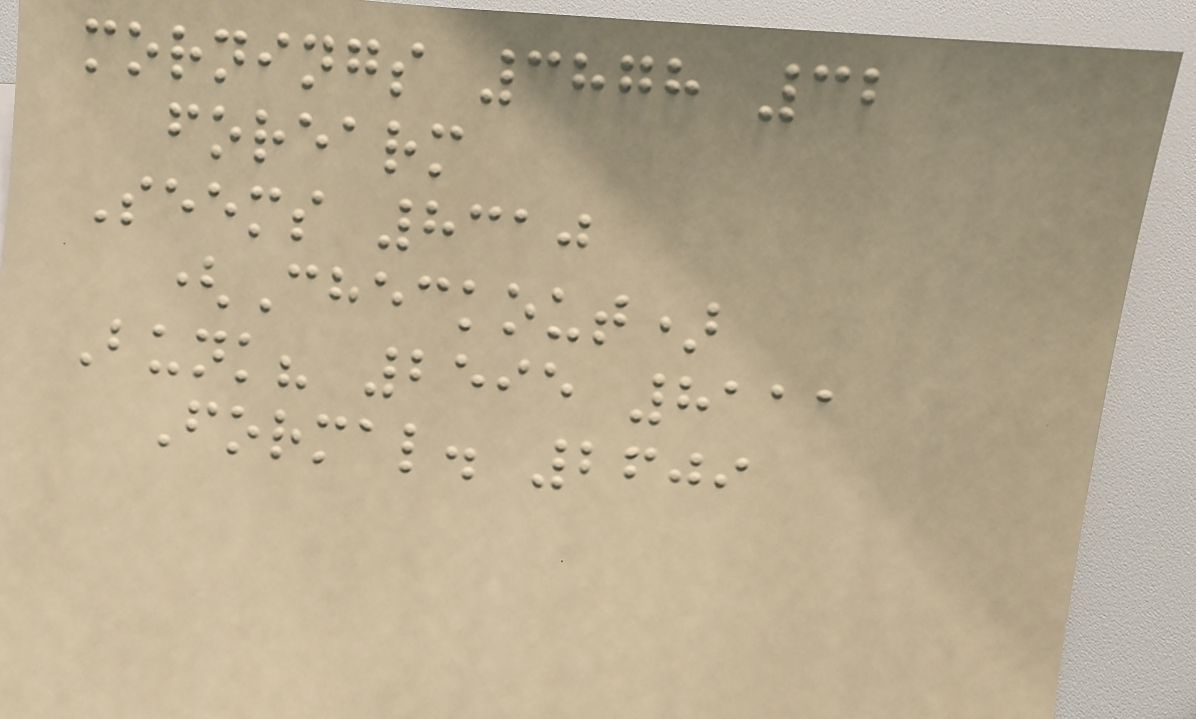mornings 3878 32
forearm
Seems 8310
(Checkout)
Bunk? 2595 8111
Formal. 2609
